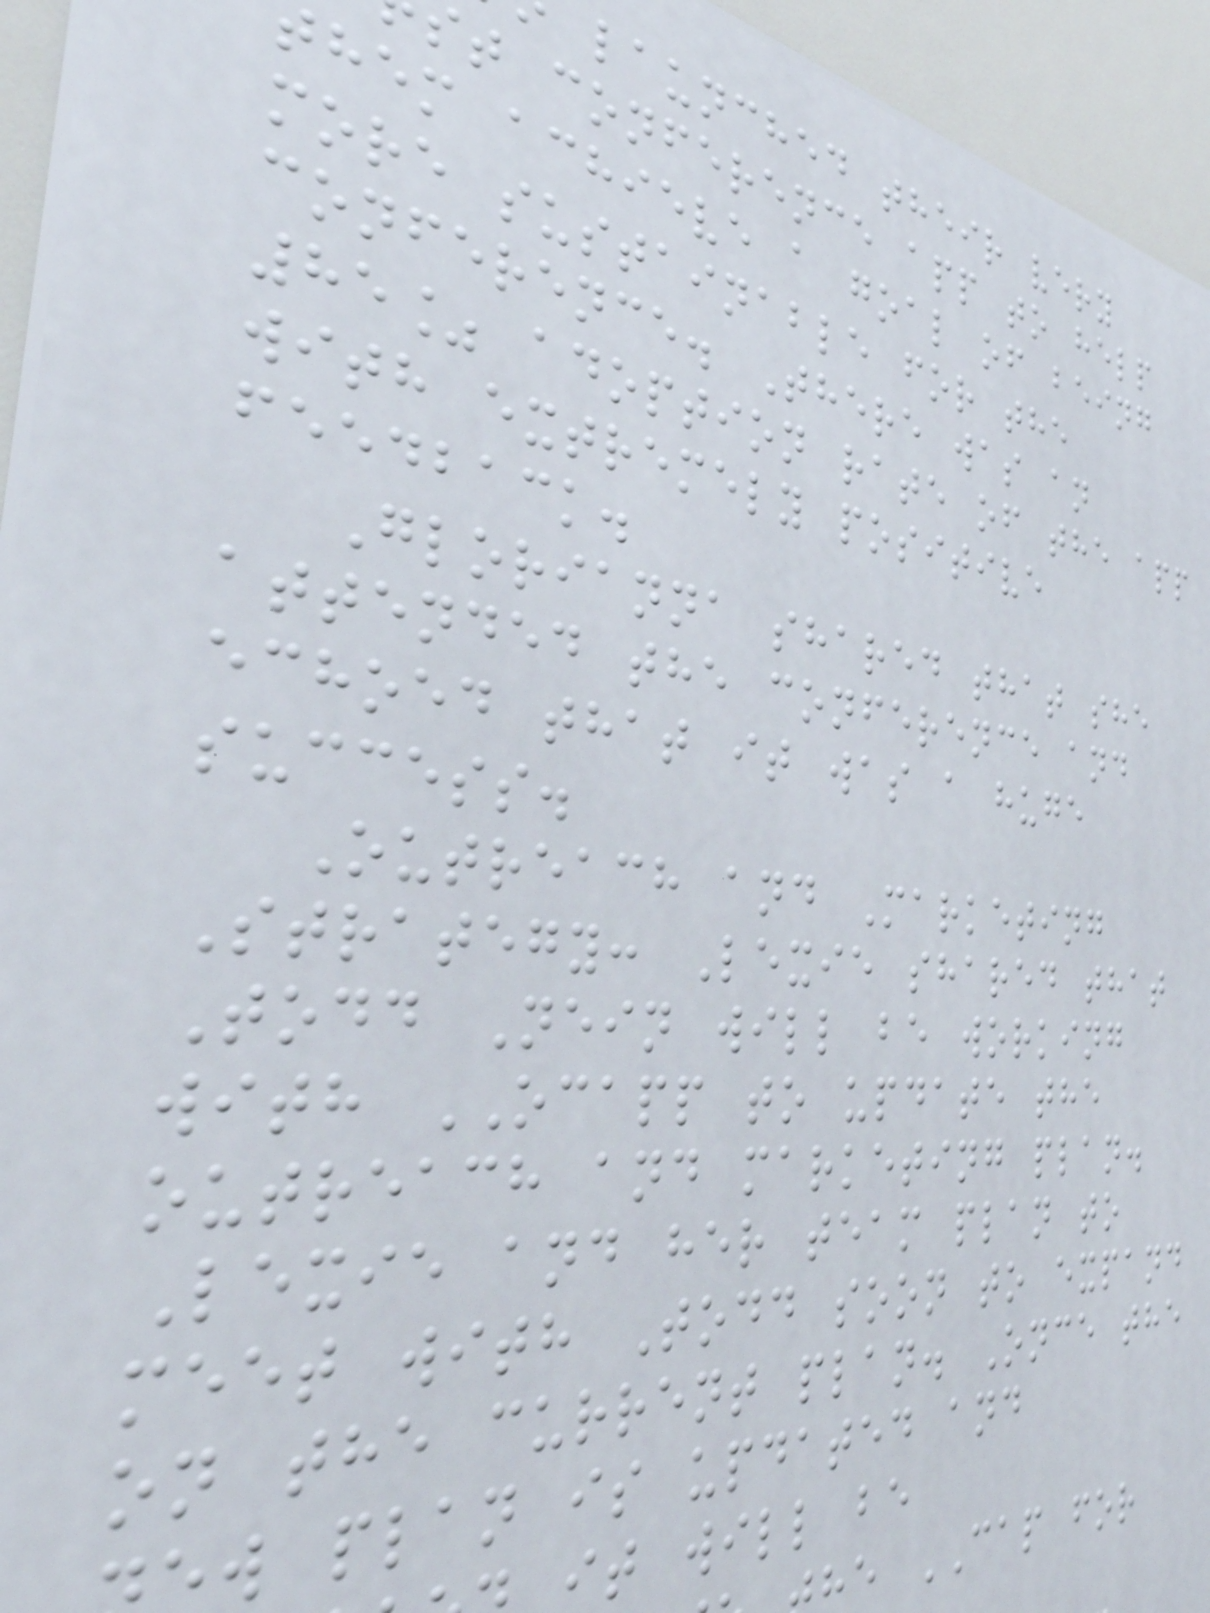launched their very
t conference app to help
hem achieve a goal of being
more sustainable for the
conference. There was an
85% adoption rate of the app
with extremely positive
feedback.
Glorianna shared that she
attended the conference and
echoed that it was a huge
success.
Outreach and Marketing
Strategy: Lexie shared that
Todd Nein will be working
with OCAPP to update the
outreach and marketing plan.
Lexie and her team plan to
meet with Todd soon to expand
on the current plan. Once the
w plan is updated and
it will be
e CAP for
